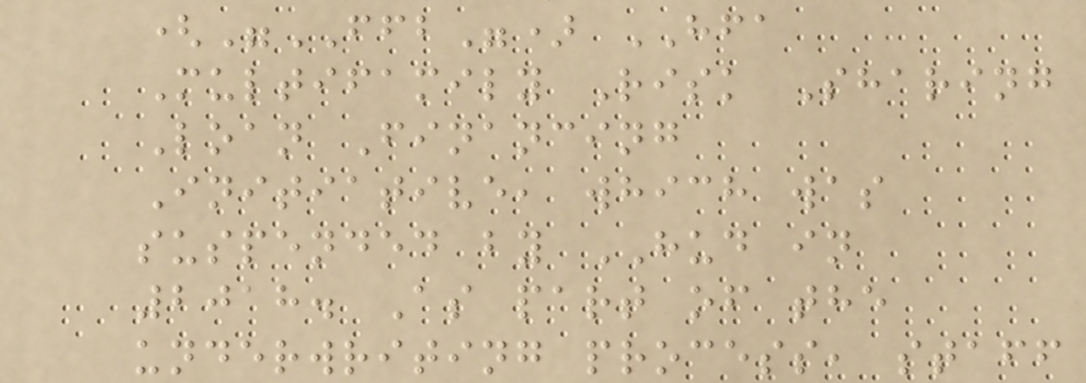("FFB") HFA
Multifamily Risk Sharing
Loan Financing
Initiative, which was
suspended by HUD in
2018. As part of the
underwriting process, staff
